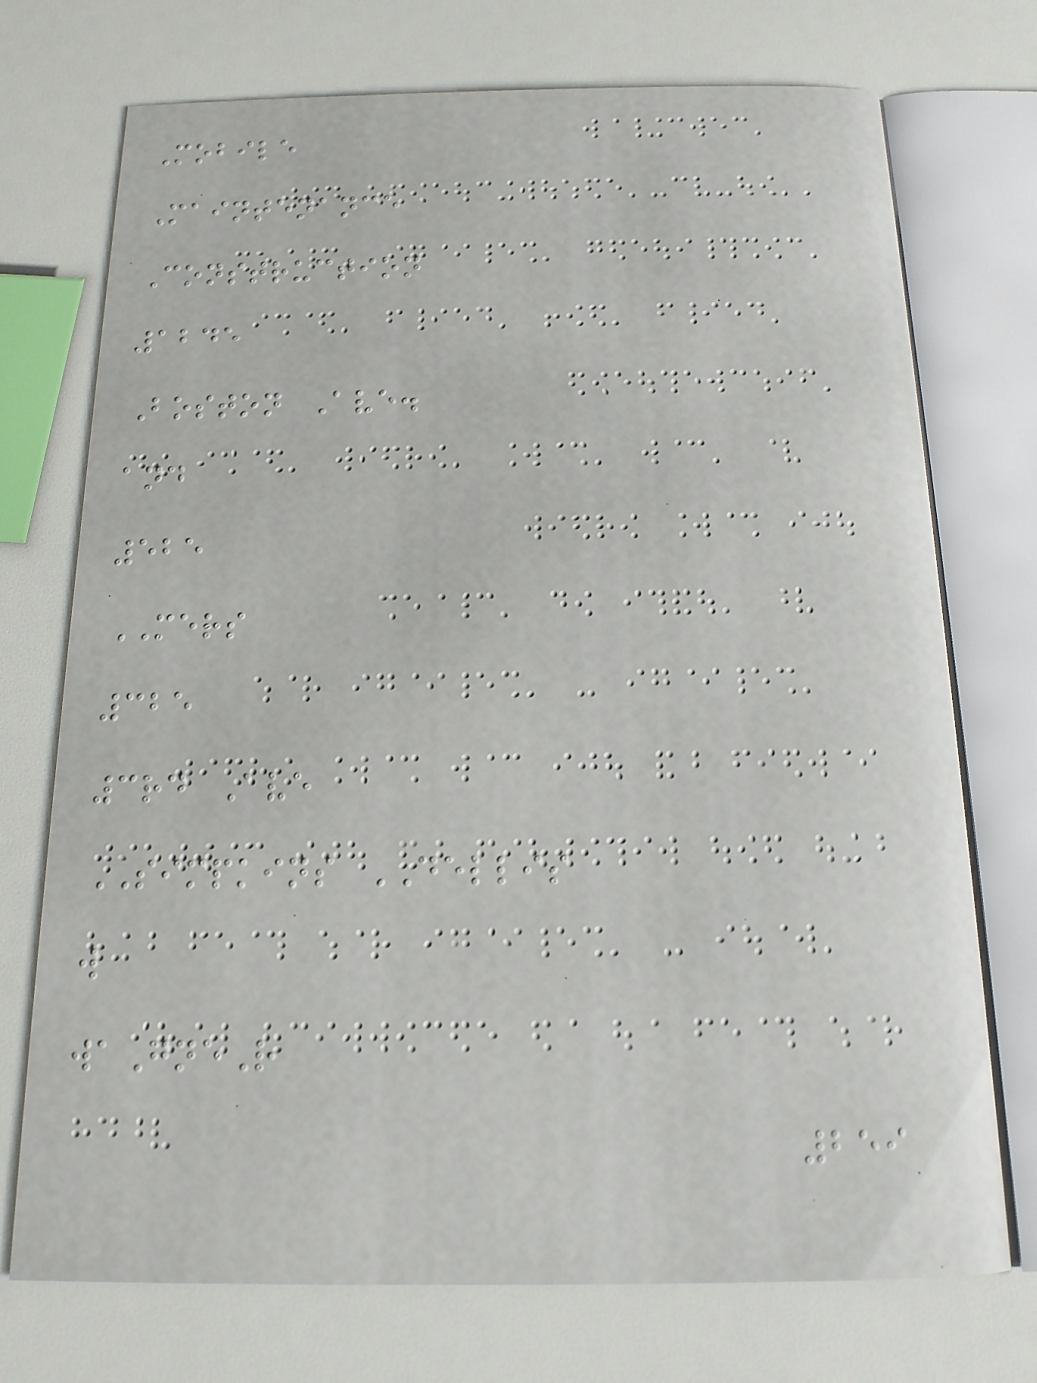Mobile
Maintenance
Construction
1245
Boston Ave.
and
525
MERS
325
3rd Ave
SIMPKINS DELLIS
w
waGneR
259
